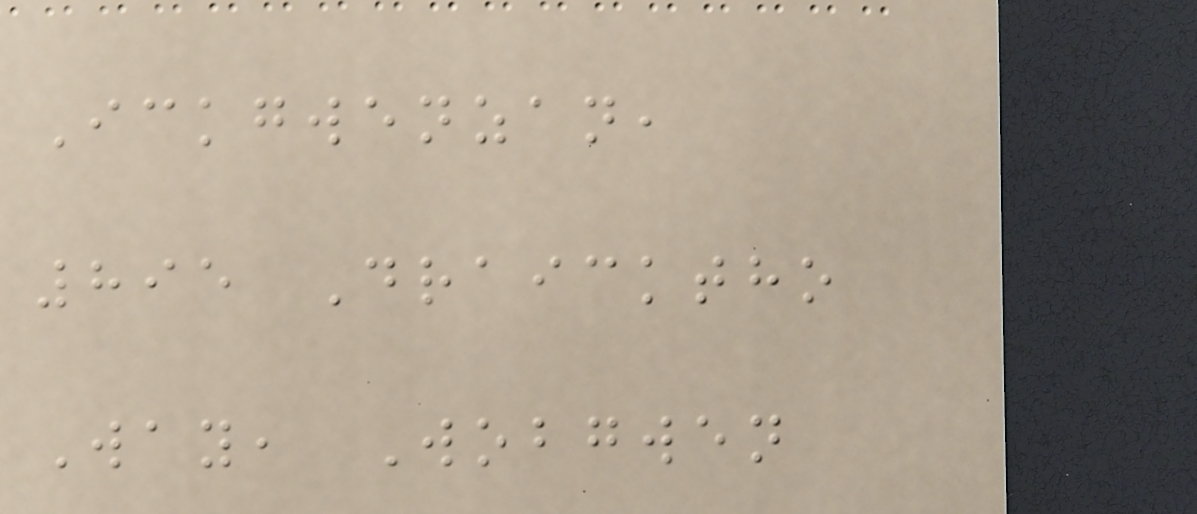Ickgwenzan,
895 Draicktho
Way, Wobgwen
